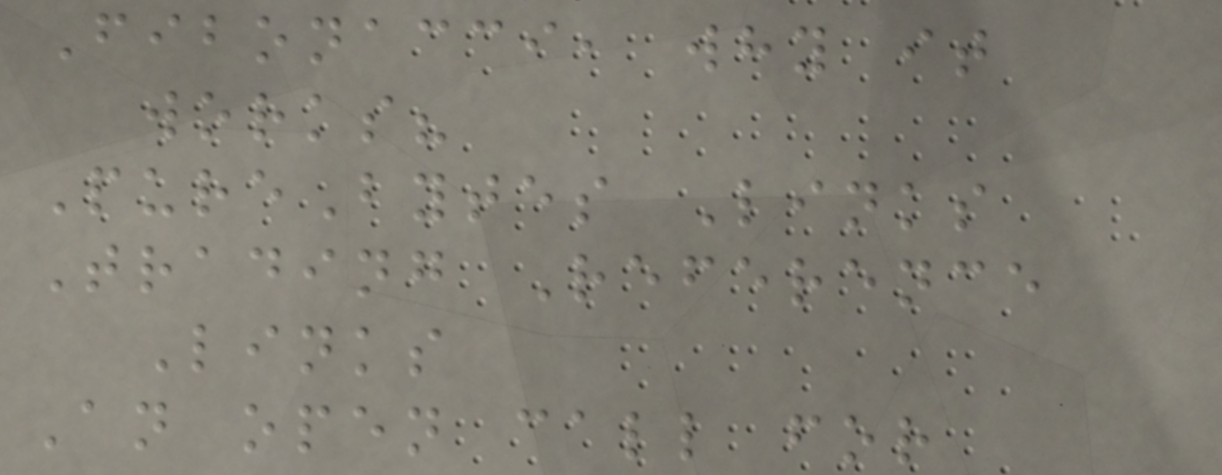Fibonacci, why it
works?
PureBytes Links
Trading Reference
Links
An open call for
